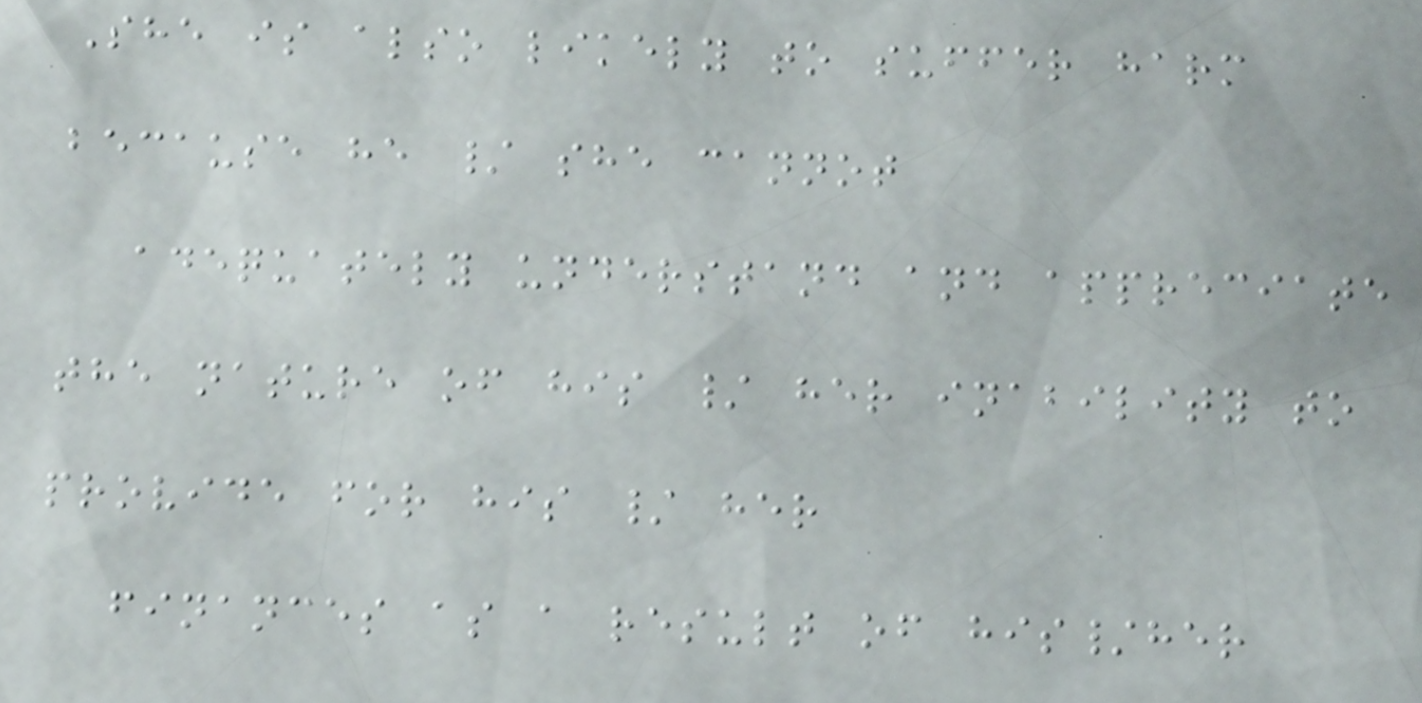She is also likely to suffer harm
because he / she cannot
adequately understand and appreciate
the nature of his / her inability to
provide for his / her
finances as a result of his/her
